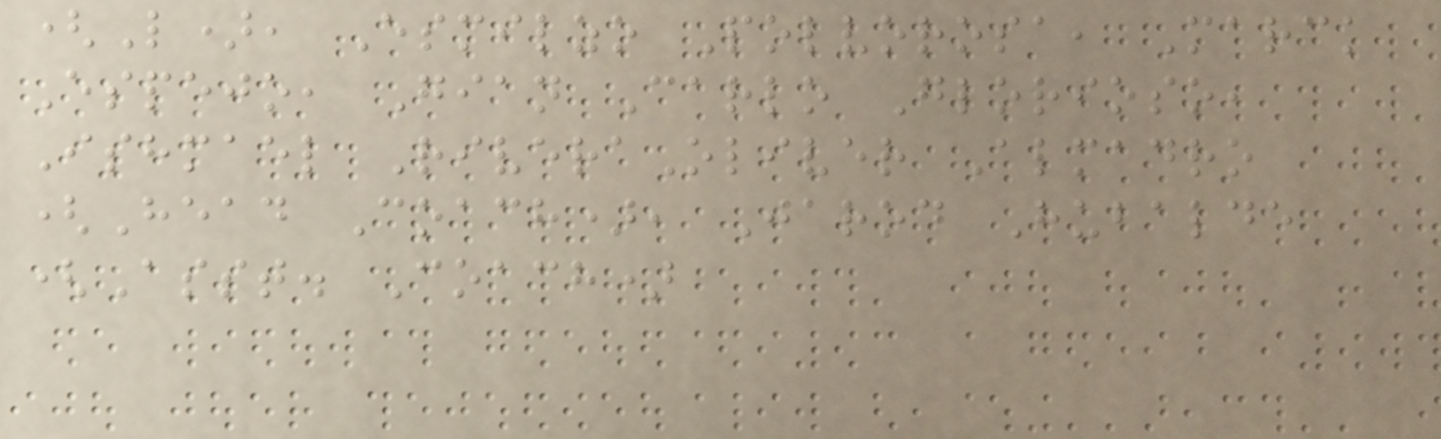(L), Esmilzo Polvorosa, Marck
Espejo, Gian Carlo Glorioso,
Ishmael RiveraOliver Almadro
(Head Coach), Jarod Hubalde
(Asst. Coach)
